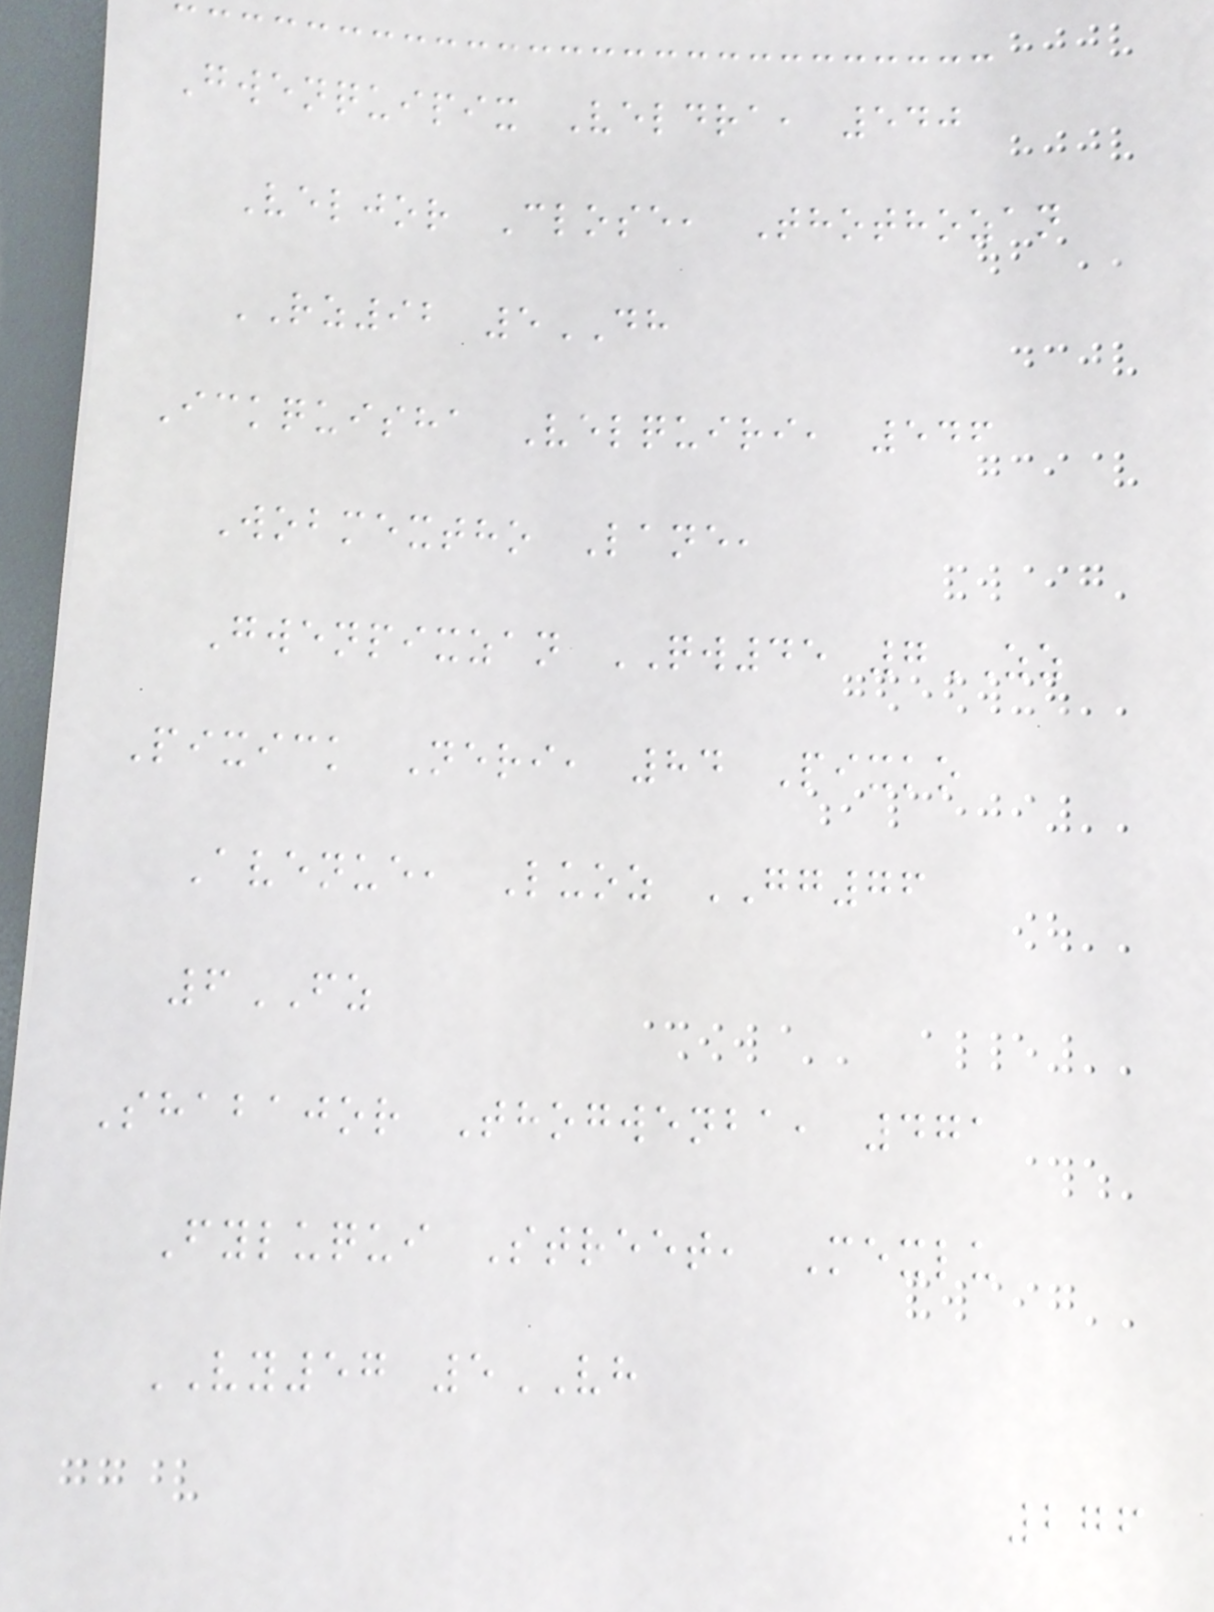Gwenquipix Veldra, 540
Veljor Close, Thothozan
RZ92 5DH
Ickquisha Velquiri, 546
Wobmextho Lane,
Gwenpixzan QW45 7ZZ
Pixick Neri, 84 Pixko
Avenue, Luoz GG76
6FZ
Shabajor Thogwenba, 471
Fyluqui Street, Mexlu
VY57 5VH
276
